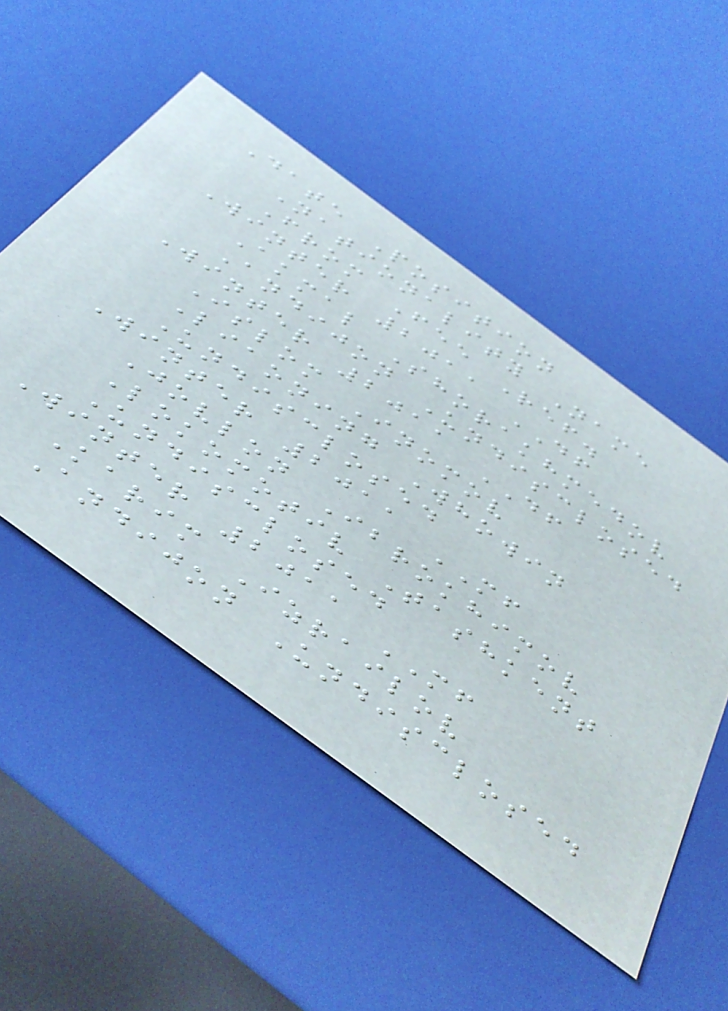Date Position
Nationality Name
From Fee Ref.
Winter 2011 DF
Akmal Shorakhmedov
Andijon Undisclosed
Winter 2011 DF
Islom Inomov
Liaoning Whowin
Undisclosed
Winter 2011 MF
Jovlon Ibrokhimov
Lokomotiv Tashkent
Undisclosed
Winter 2011 MF
Karim Izrailov
Andijon Undisclosed
